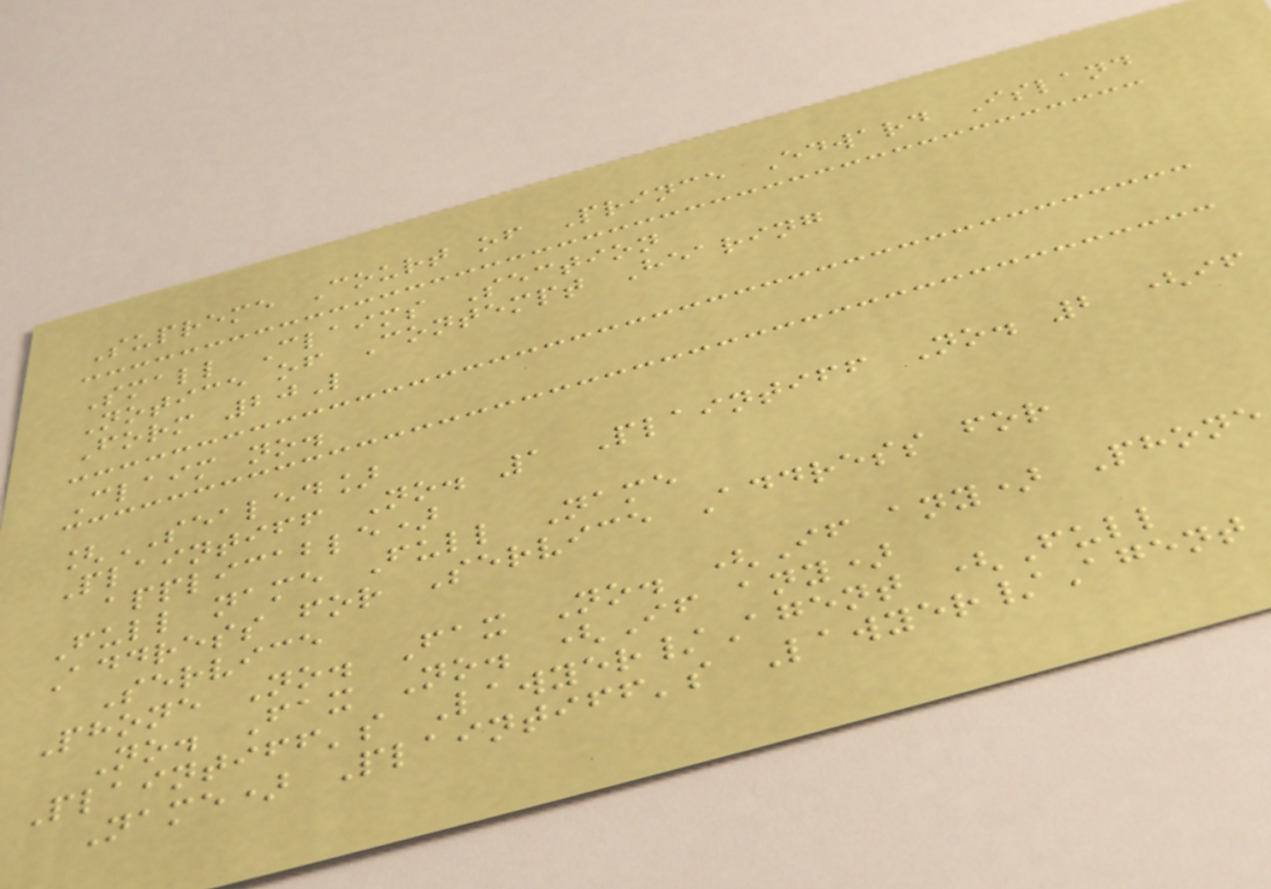Supreme Court of Prince Edward Island
Small Claims Section
Notice of Contempt Hearing
Form 20L
Claim no.
[SEALED]
Plaintiff No. 1 Plaintiff No. 2 (if
applicable)
Full name Full Name
Address for Service Address for
Service
Phone No. Fax No. (If any) Phone
No. Fax No. (If any)
Plaintiff's Lawyer/Agent (Full
Name) Plaintiff's Lawyer/Agent
